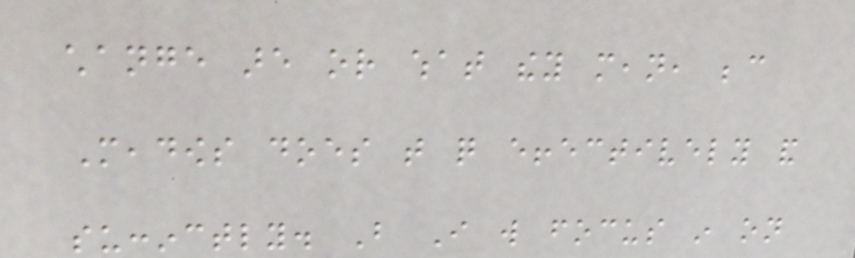change are or what they mean, because
Meadows does that quite effectively and
succinctly. But I will focus in on
